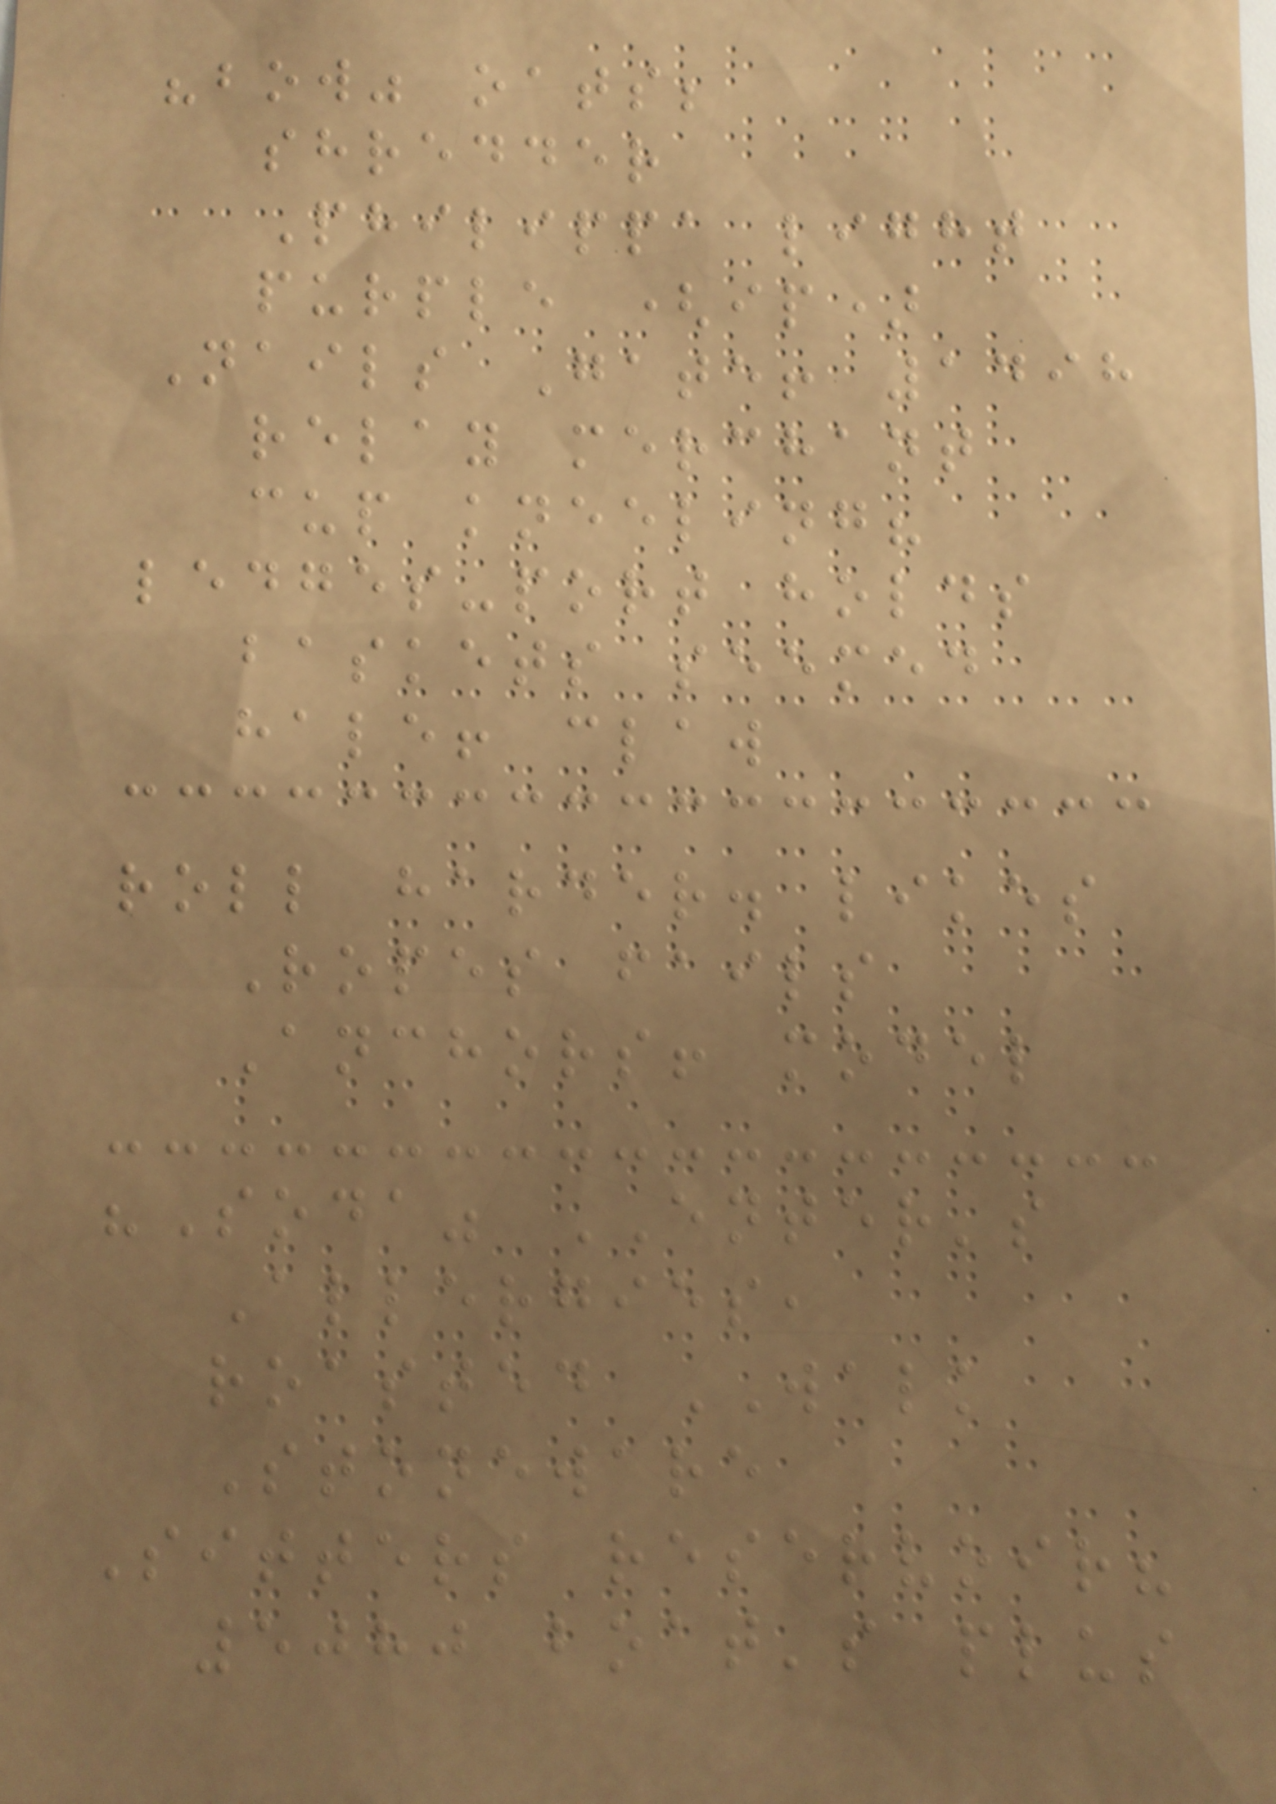"bow" oats;
shredder
Philippa light
purple (ip)
Nails Gate! 1498
relay merchant
cup kneeling?
ledges-port holds
baskets seemed
hale! claw
roll harder. likes
Ropes fails
Anchors! model
"Soda" ENTER's
Allergies,
roasted WALK
Stoneware
Sitters reservoir?
5080 boat's plus
